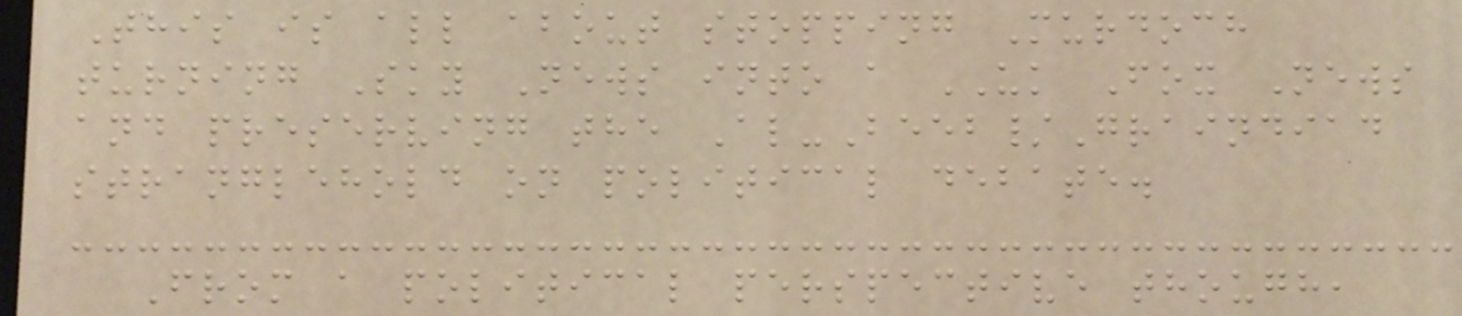This is all about stopping Murdoch
turning Sky News into a UK Fox News
and preserving the Al-Beeb/Graindiad
stranglehold on political debate.
From a political perspective though,
